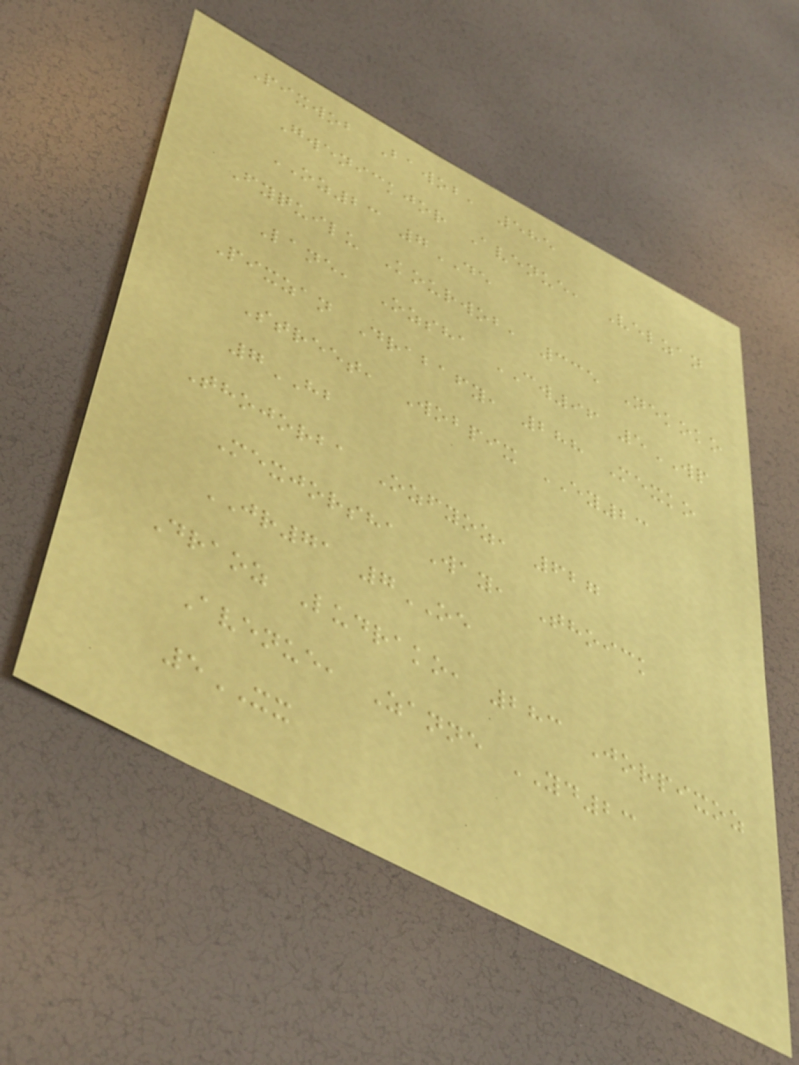Pixwob Bawob, 585
Gwenickjor Avenue, Velzan
OZ23 7DE
Fyquilu Kourwob, 335 Nekoko
Lane, Ozsha CW96 5WP
Pixzan Drabafy, 288 Mexko
Street, Wobpix EY23
7HB
Thojorba Ozfyoz, 627
Mexjorsha Way, Thoick
JR71 7OE
Draoz Ludrako, 283 Jorpixoz
Avenue, Zanne YD23
5XX
